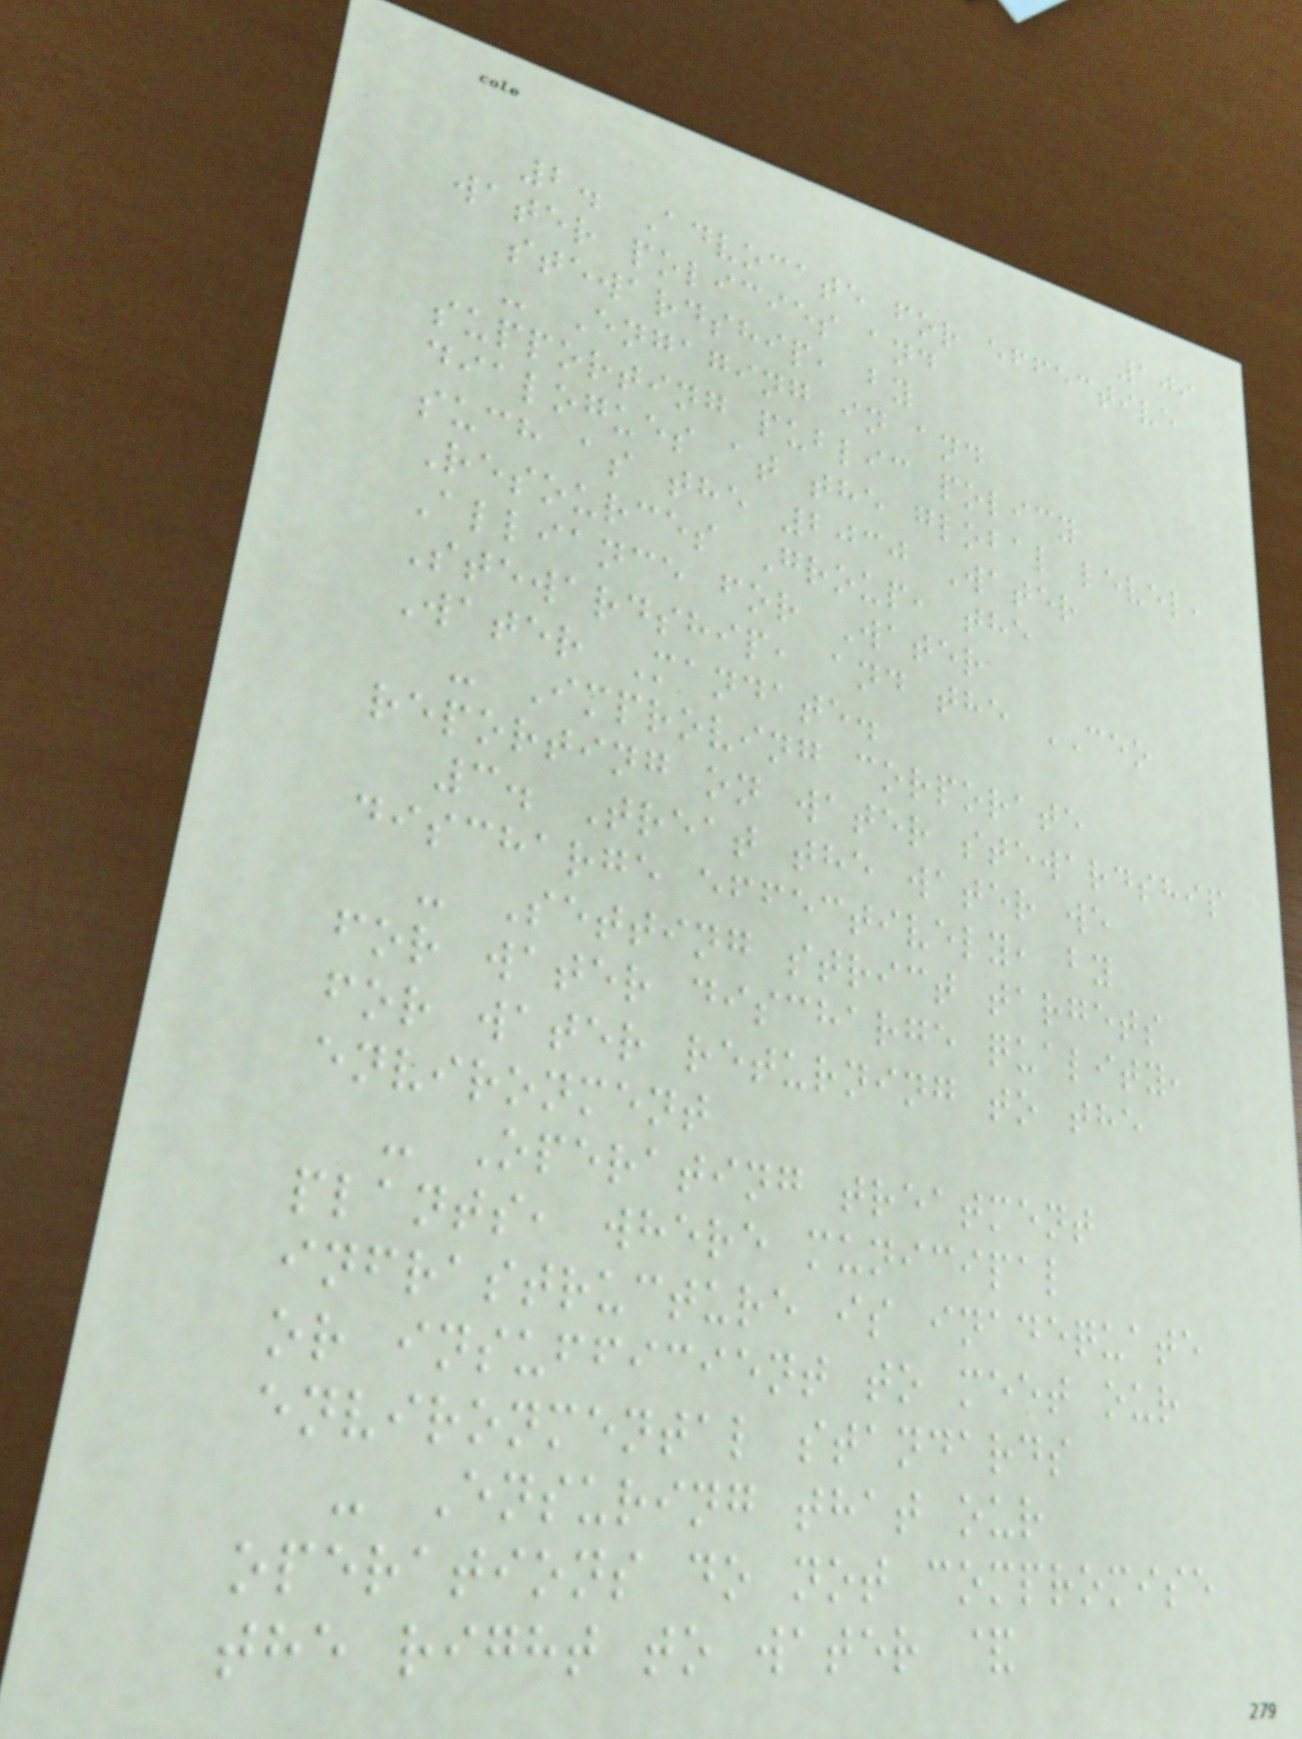109
2. Advocate for effective
water policies and
stewardship, by
- Engaging in and
supporting public policy
dialogues at the global level,
such as the 2030 Water
Resources Group, the
Alliance for Water
Stewardship, and the CEO
Water Mandate.
- Improving corporate
reporting on water stewardship
3. Treat the water we
discharge effectively, by
- Setting strict targets
for water discharge quality,
for water returning to the
environment
- Operating treatment
plants, where municipal
infrastructure is inadequate
or insufficient to meet our
environmental standards
- Ensuring that our
operations do not compromise
the right to water &
